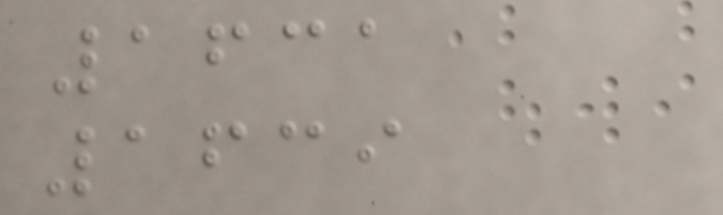1631
1639
